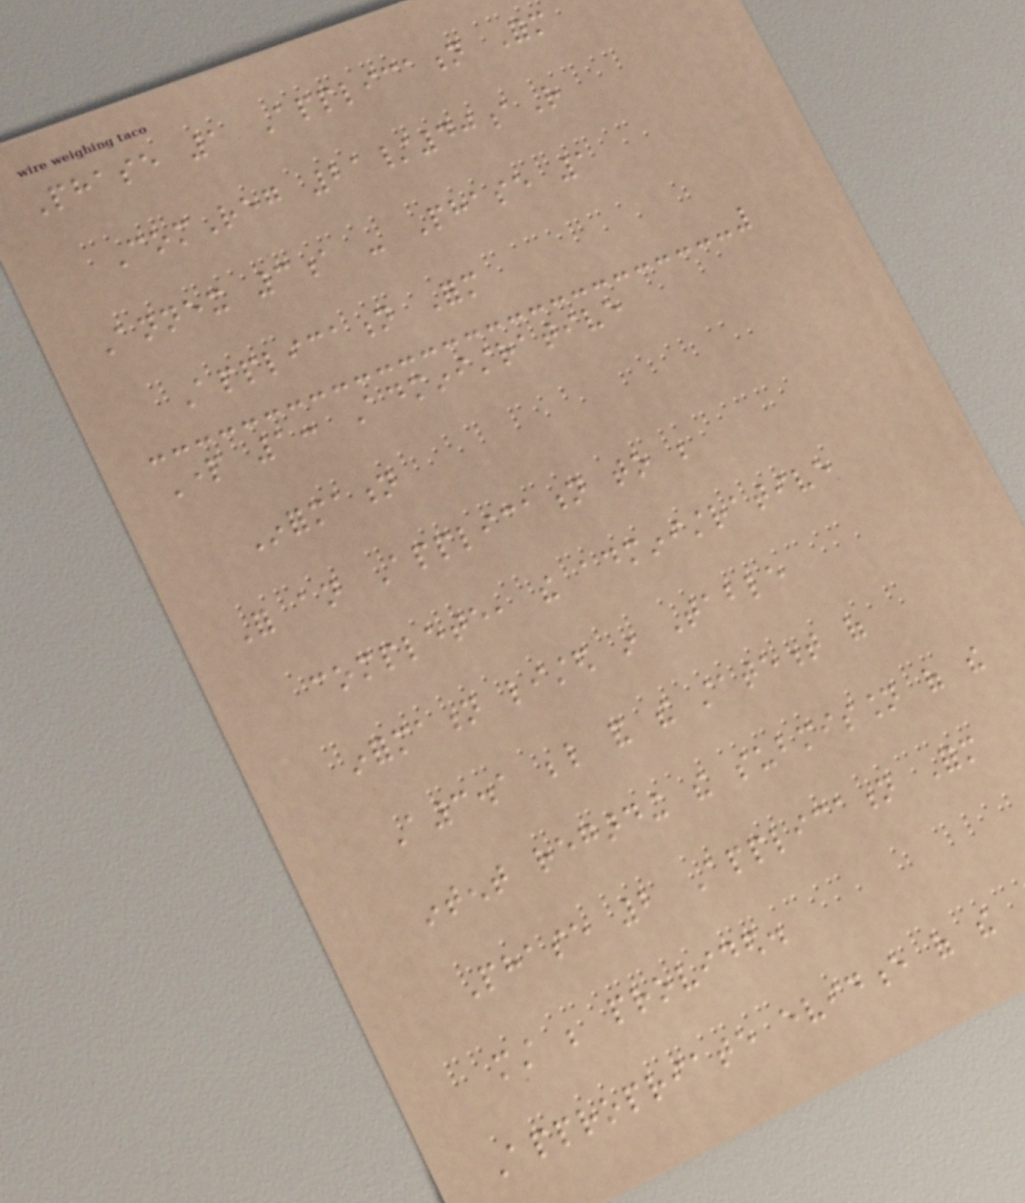Phase 1 Application Form
ComReg 21/40aR
Annex 3a - Phase 1
Application Form
Part 1: Administrative
Information
For an Application to be
complete, the administrative
information listed in Table
A3.1 below and the statement of
intent regarding the submission of the
Phase 2 Application Form
must be provided.
Appropriate evidence of the
